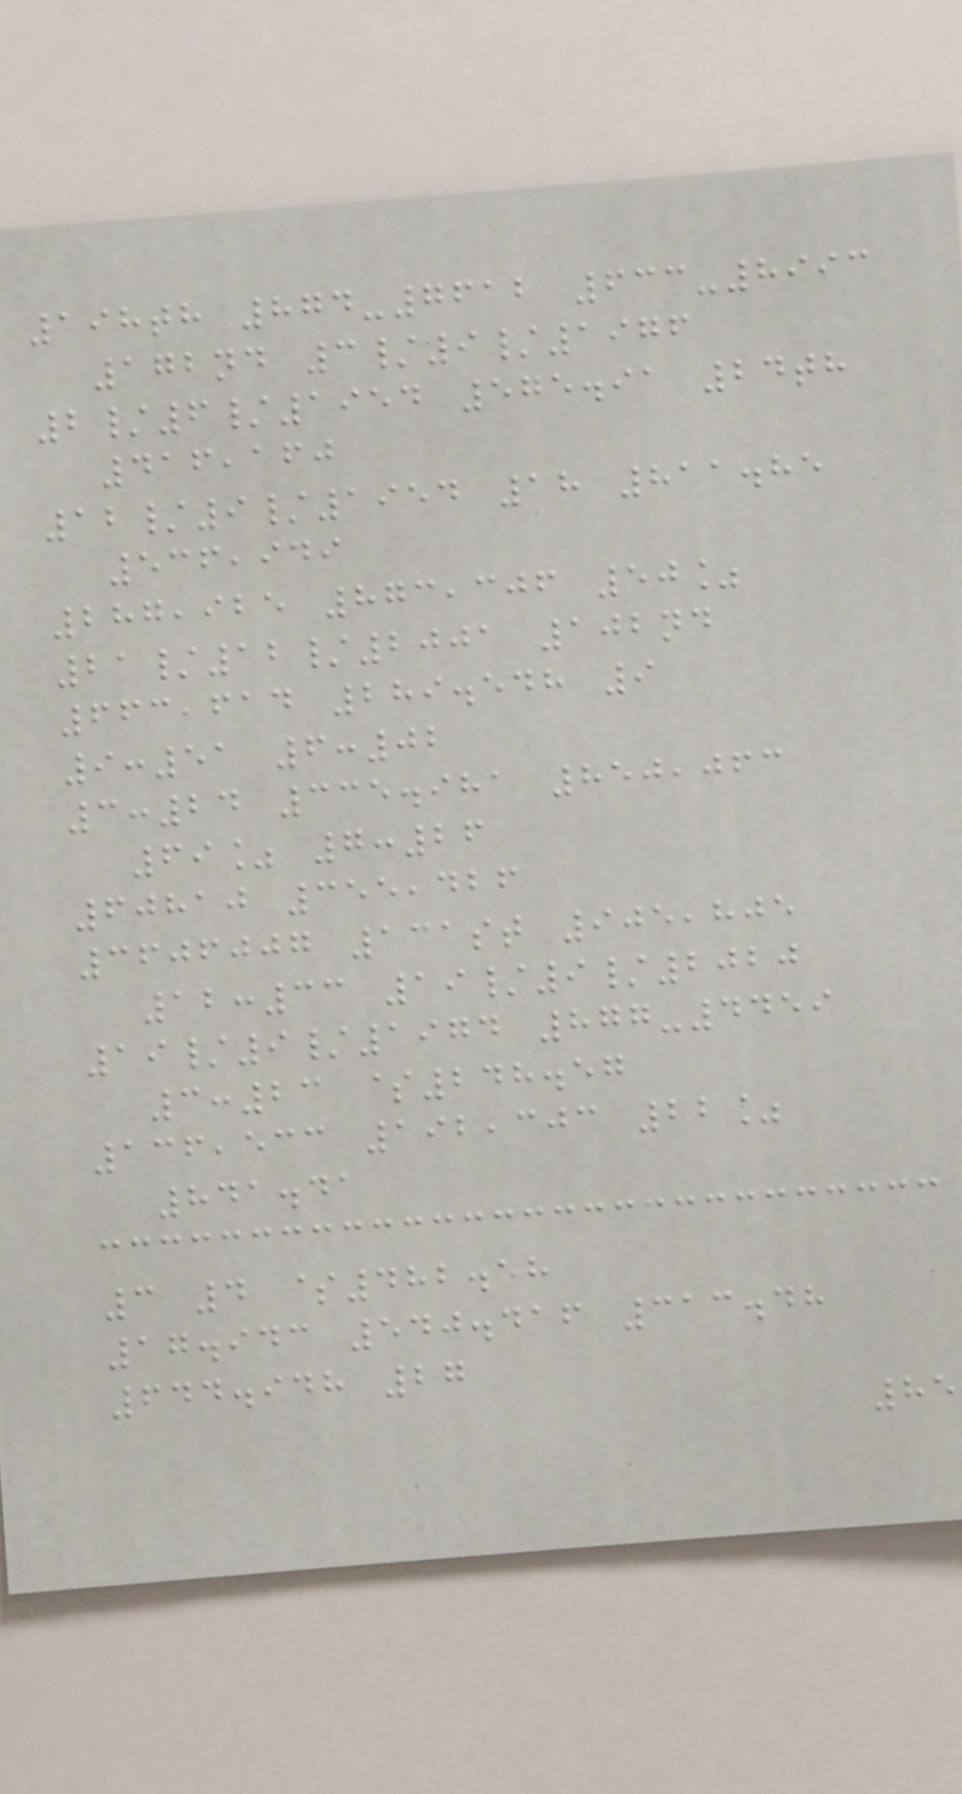198th 874-7612 633-8993
172nd 3/9/1976
2/6/1954 575.91 24th
416,160
12/9/1954 18 811.85
536,949
287,925 873,306 50%
21/12/2001 102nd
663,614 289.548 9
9:51 6:02
3:24 335.981 850,063
69% 7:26
60810 355,426
3606007 131st 905,805
12:33 19/9/2020
19/9/1974 877-4459
3:23 $248.57
136,533 192,303 22%
841.41
3 4 $482.58
17.943 540.416 313.48
644.948 27
85
